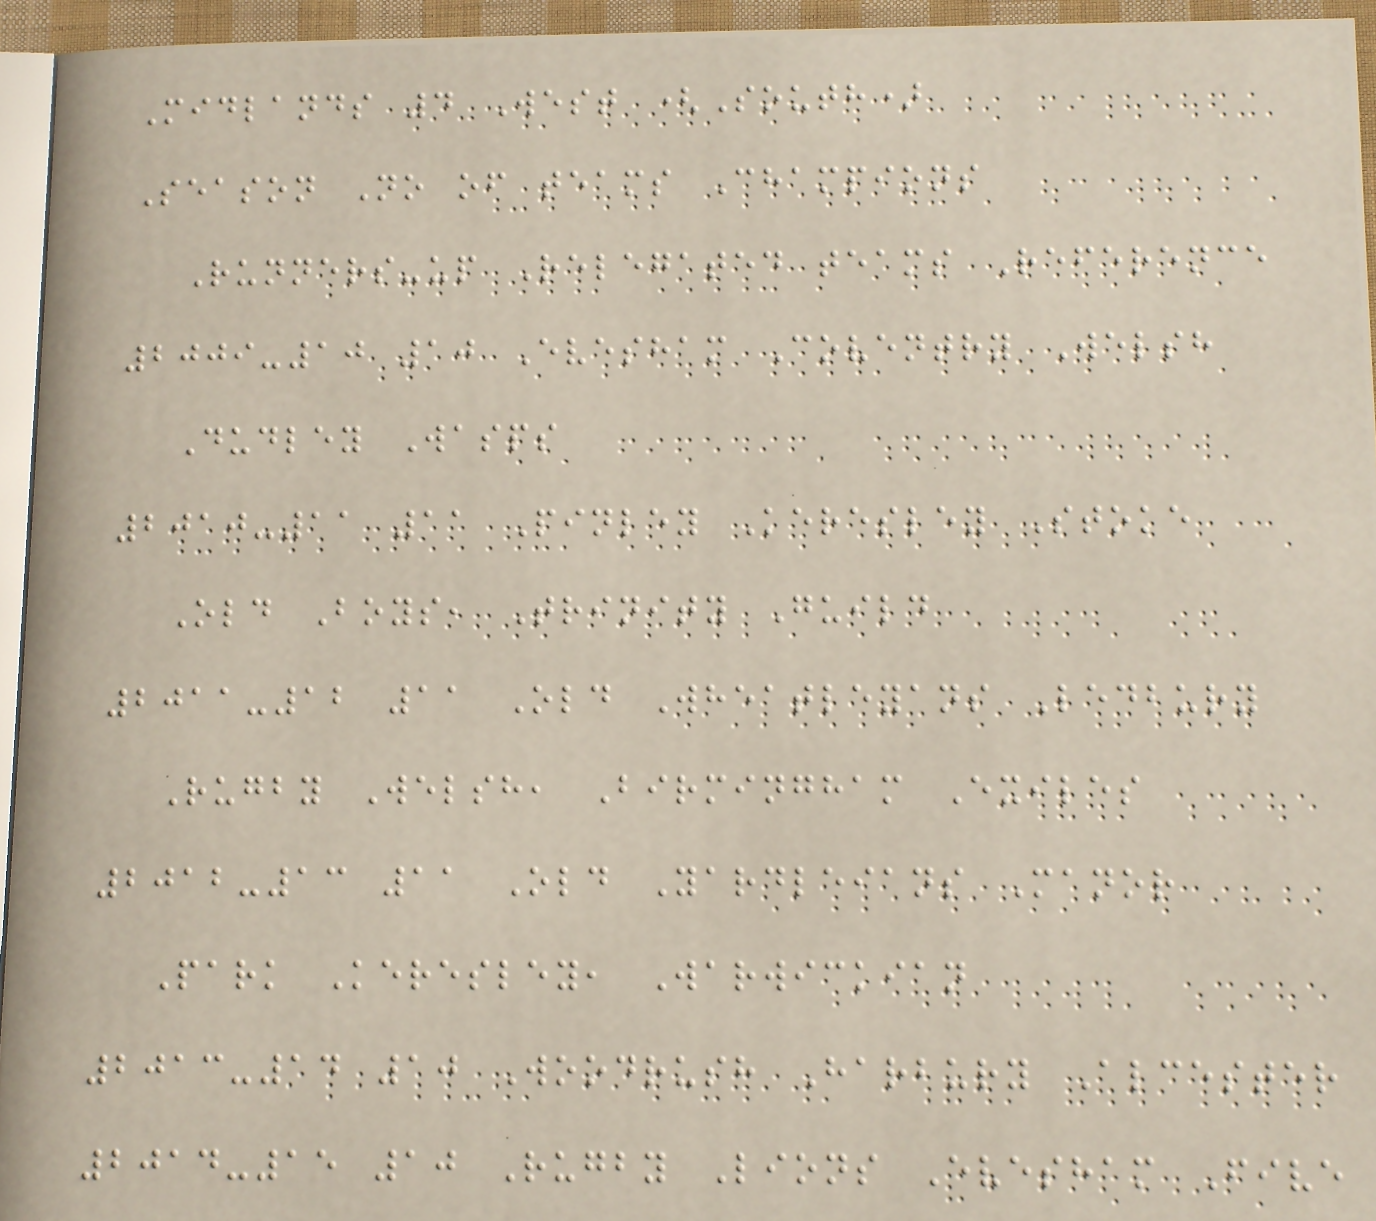Midlands 4 West (South)
Season No of teams Champions
Runners-up Relegated teams Reference
2009-10 10 Evesham Coventry Welsh
Dudley Wasps
2010-11 11 Pinley Keresley Stoke
Old Boys, Trinity Guild
2011-12 11 Old Wheatleyans Ledbury
Rugby Welsh, Birmingham Exiles
2012-13 11 Old Yardleians Manor
Park Keresley, Warwickian
2013-14 10 Woodrush Harbury Alcester
2014-15 10 Rugby Lions Evesham Five
